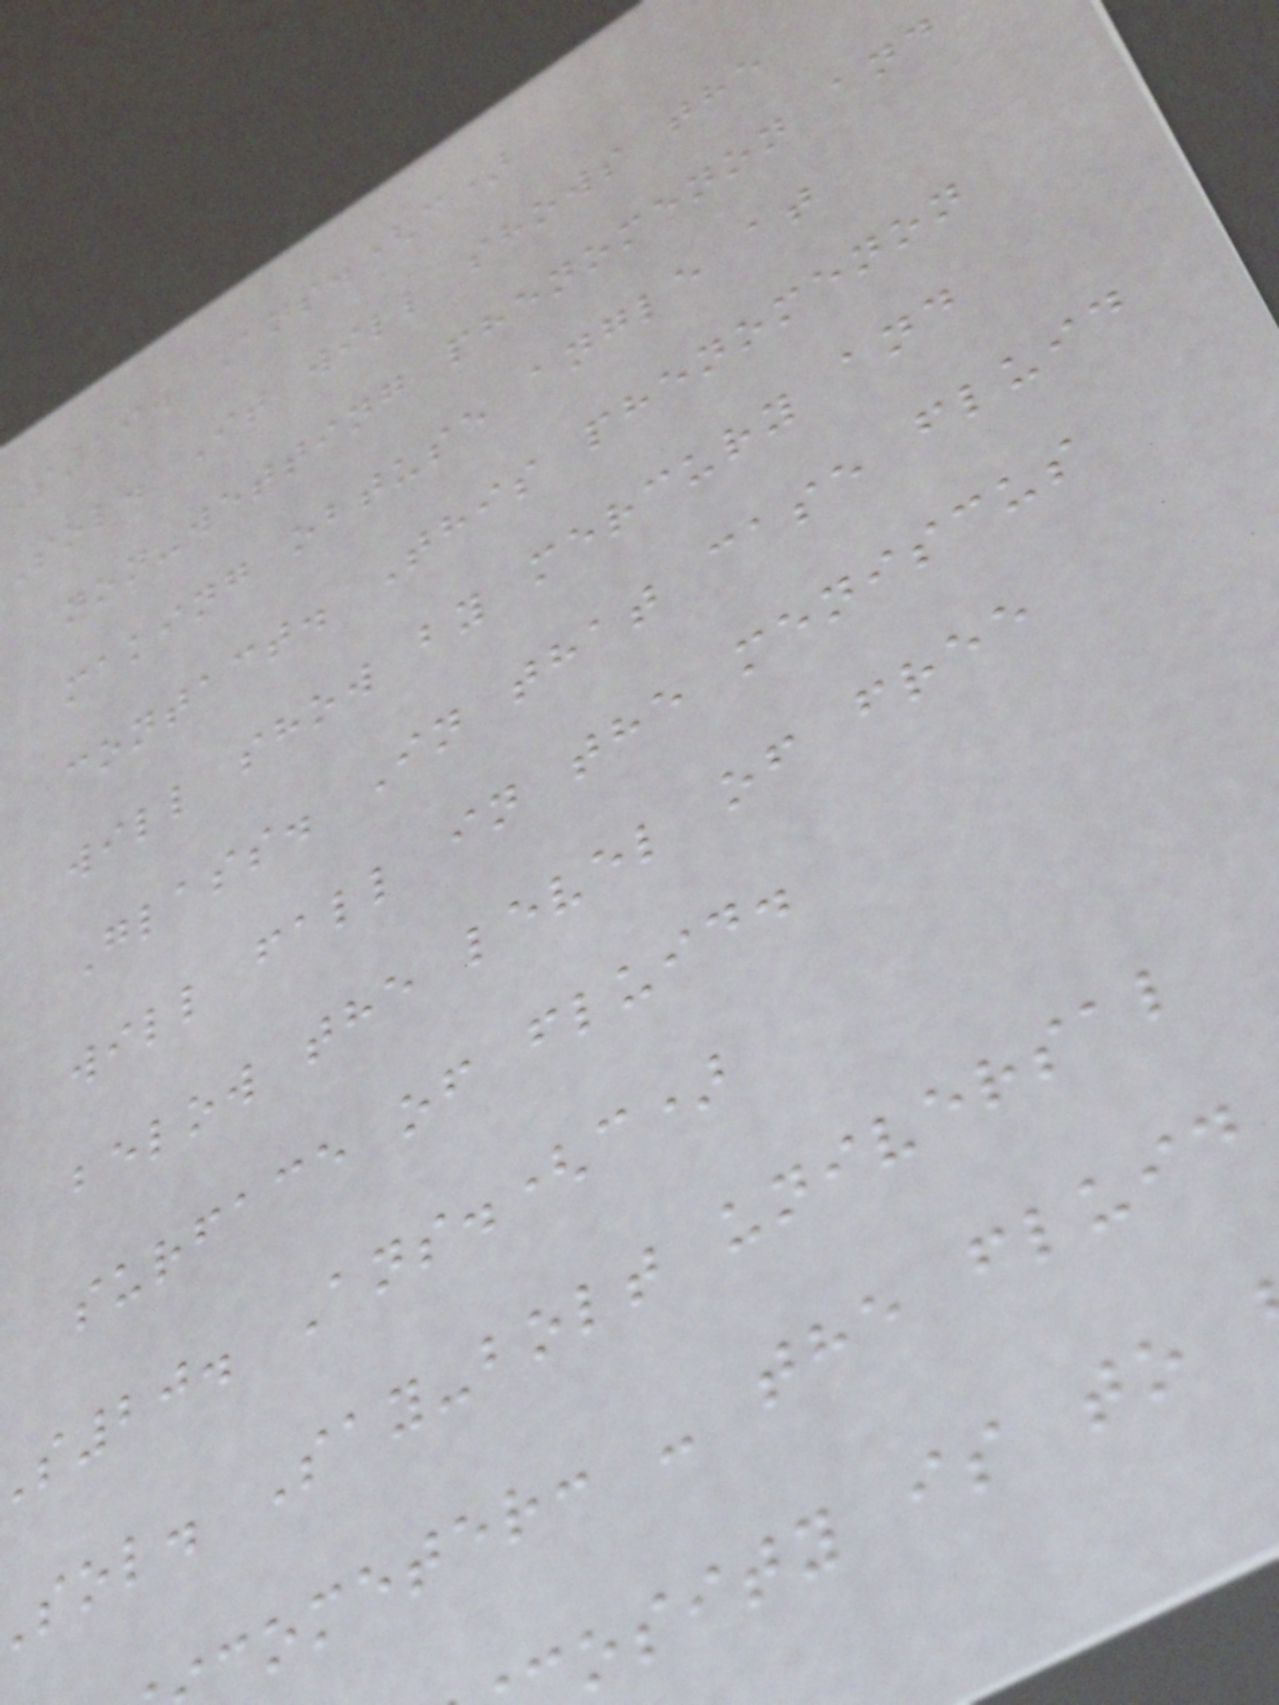S19. Ans.(c)
Sol. It will shows the
non-wetting phenomenon and
making obtuse angle at
contact. This phenomenon
will show by mercury and
Glass. In that case fluid
will fall in the meniscus
below the level of free
surface of fluid.
s20. Ans.(c)
sol. Say-bolt universal
cometer: - the fluid
osity is to
